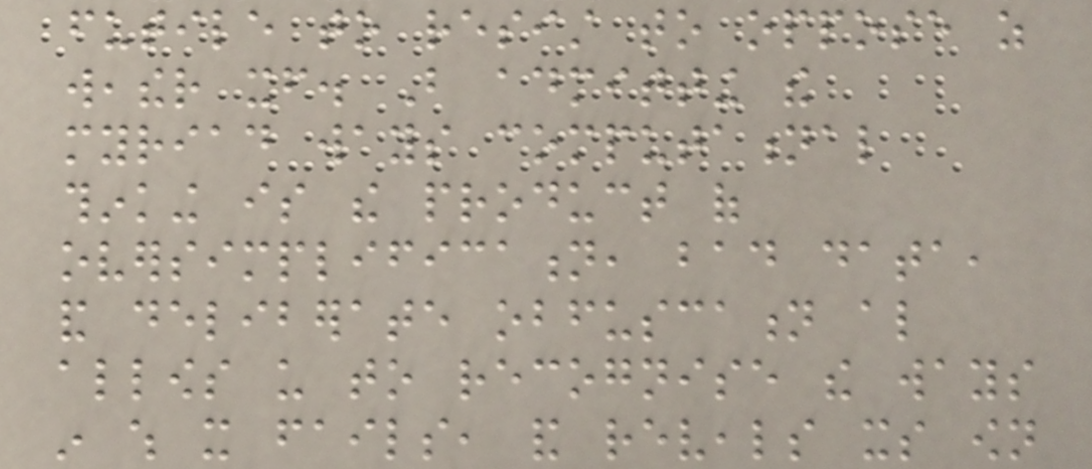futile to resist to oppose as
weather itself. But admitting the
myriad ways computational
thinking is the product of
oversimplification, bad data,
and deliberate obfuscation also
allows us to recognise the ways
in which it fails, and reveals its own
